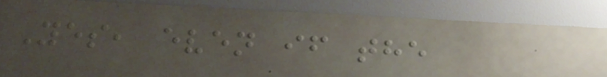Yes, even if the
